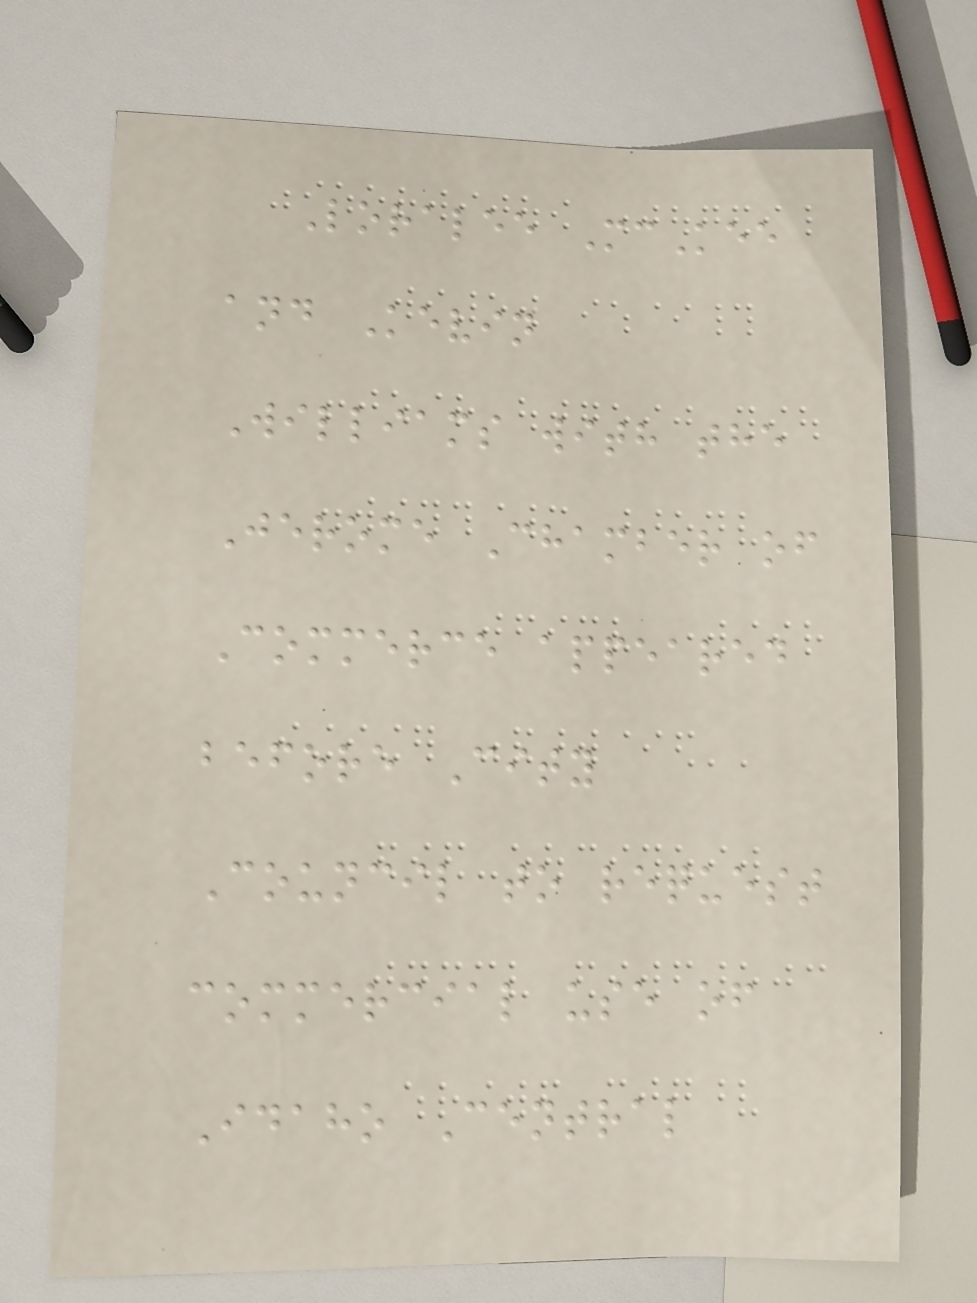Loralee McKee
and Kevin
Williams with the
Jerome Chamber of
Commerce appeared
before City
Council to request
commercial use of
Idaho Central
